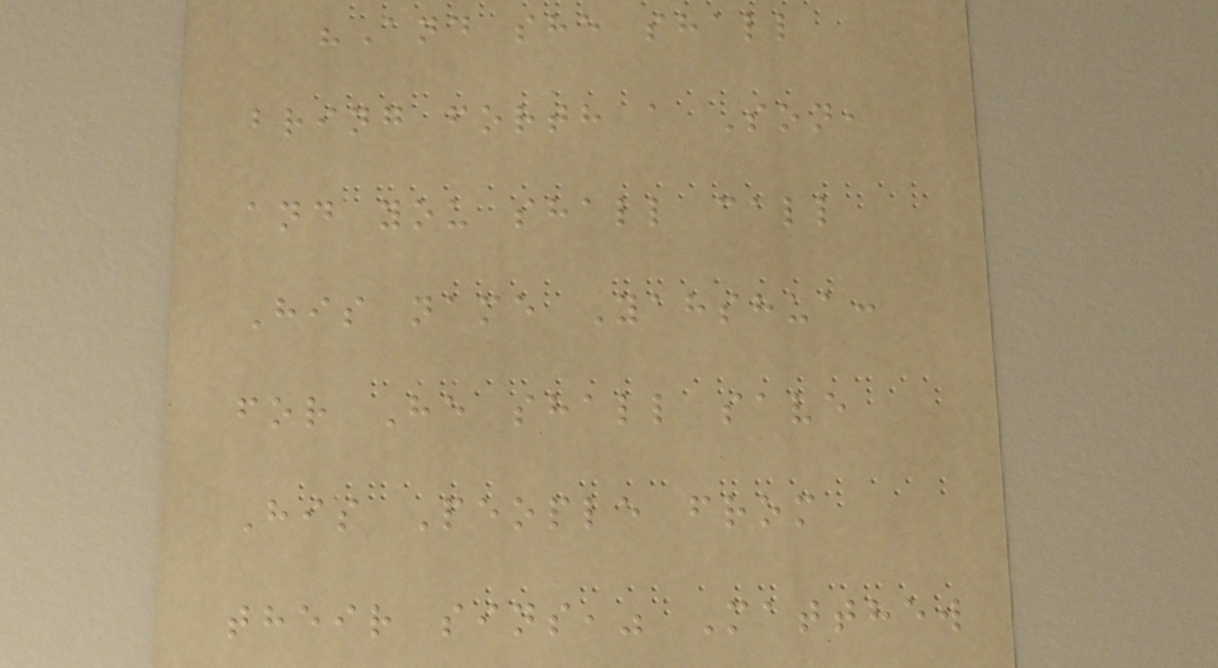"And she shall
bring forth a Son,
and you shall call
His name Yahshua:
for He shall save
His People from
their sins," Matthew
